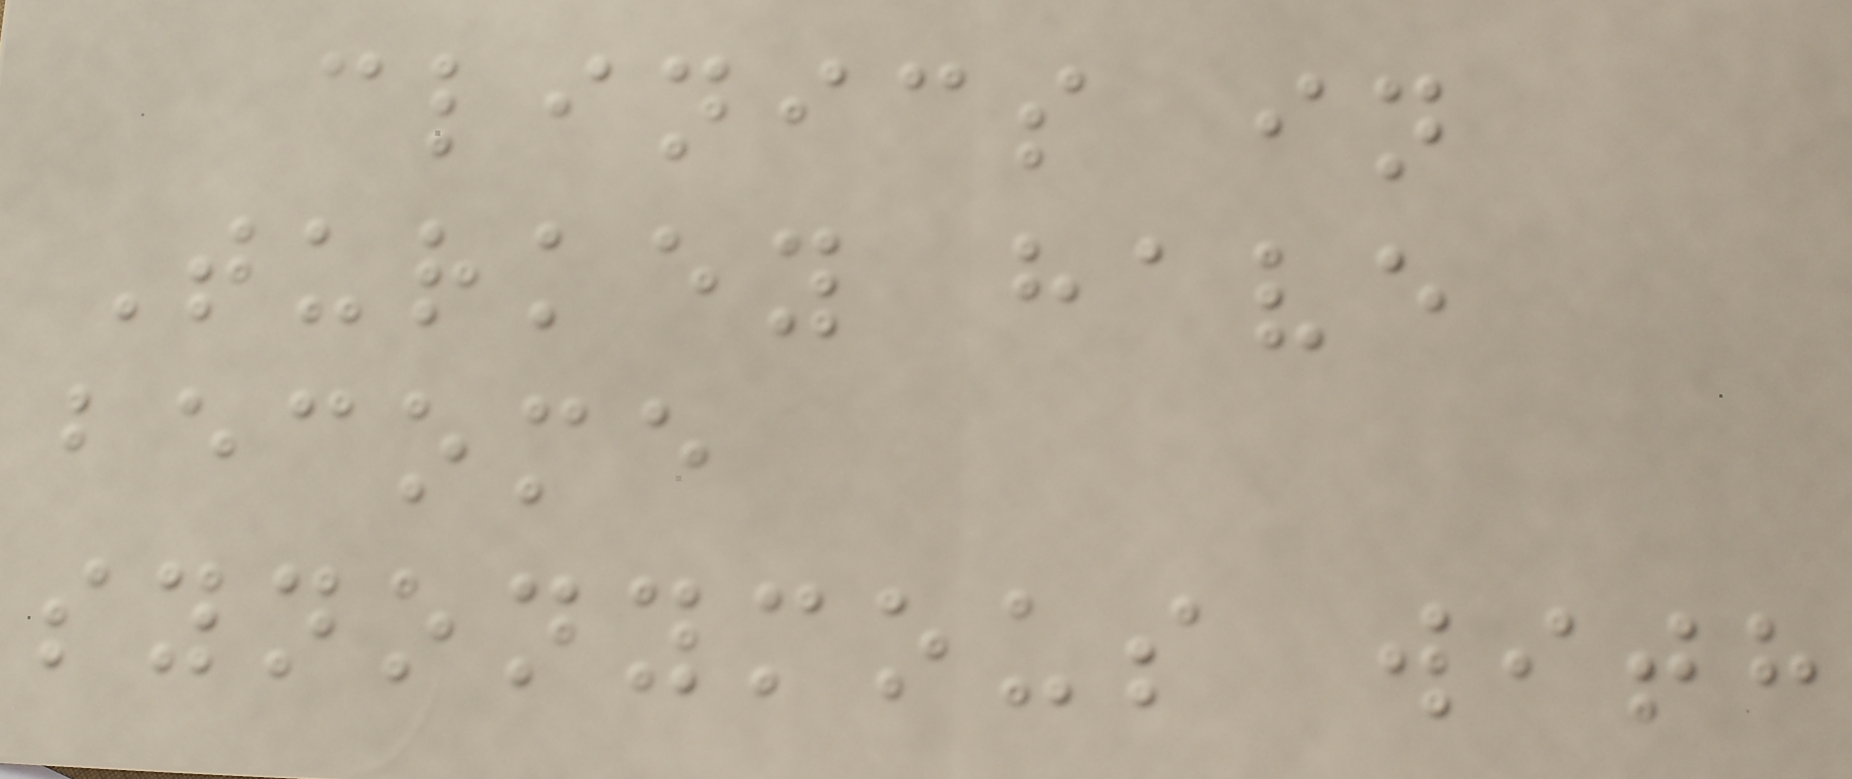clinics in
Turkey have
become
synonymous with
